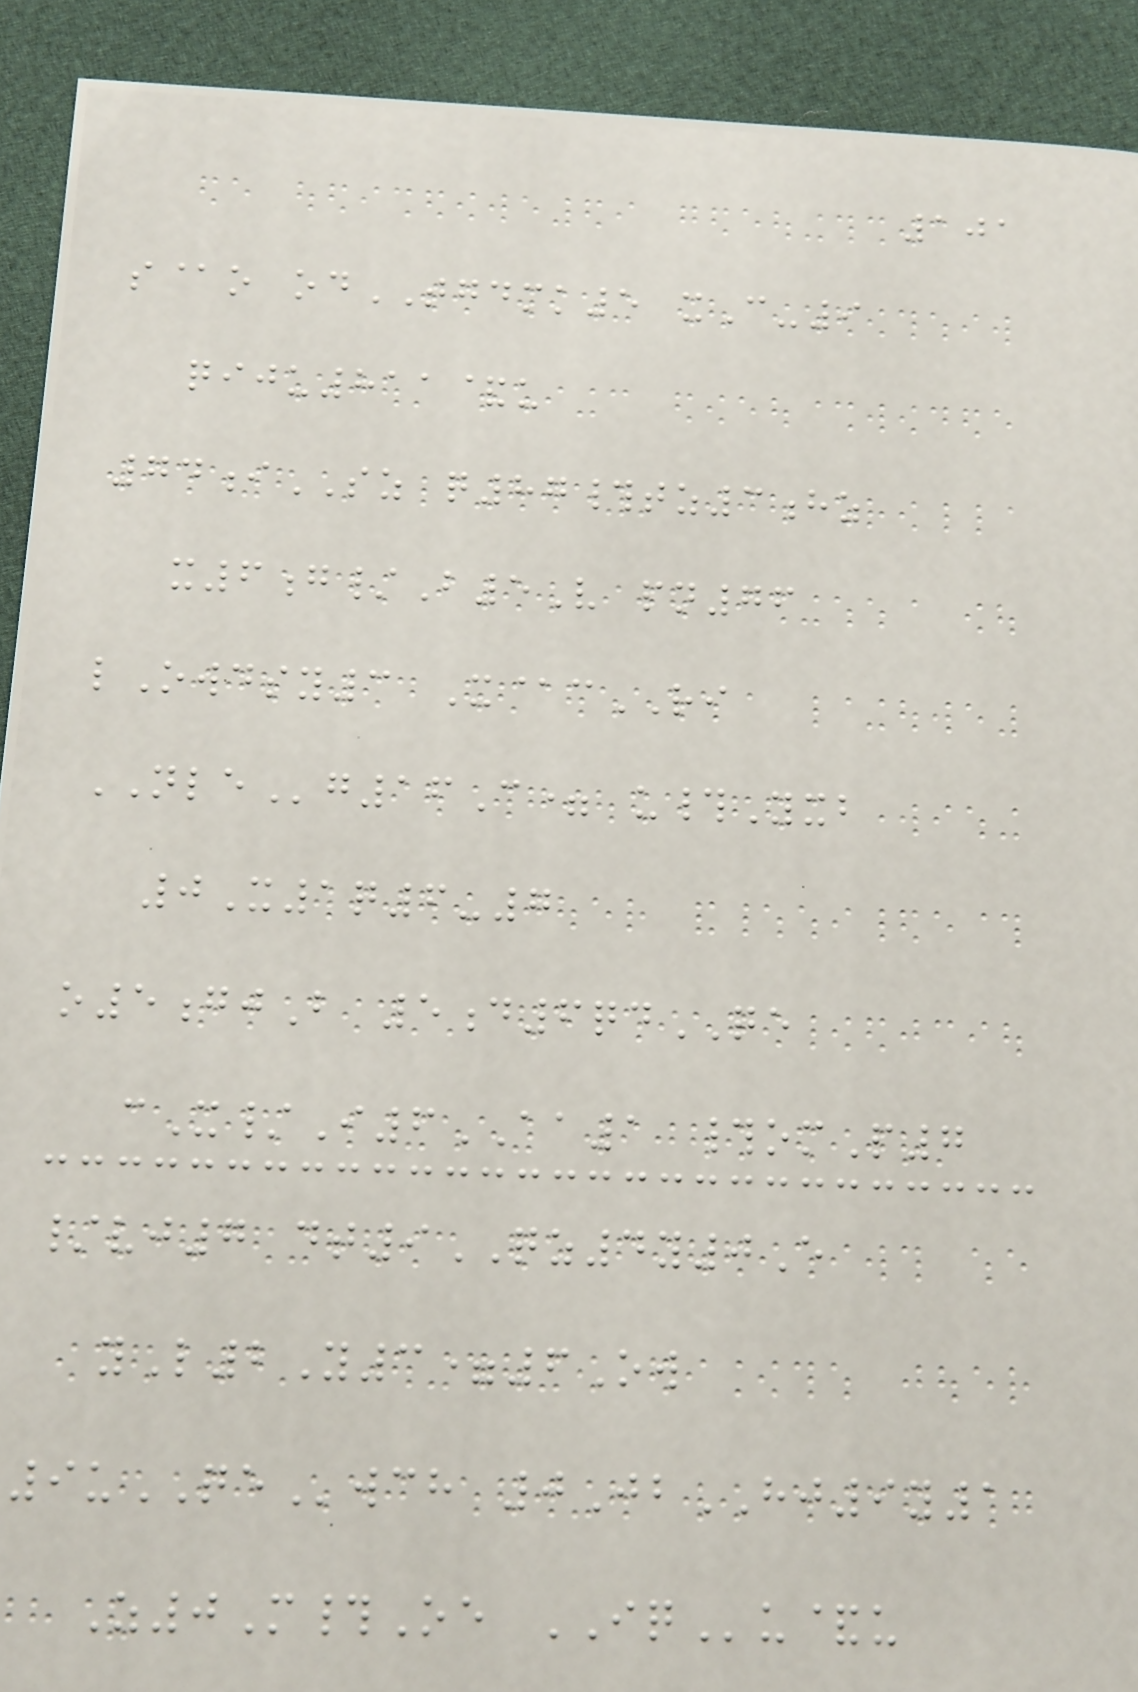101
s@o odTGDMK5 xC-9
qiju811&u
74iSZ q87#tz3hz
x6g/B5V pn76
lOwdsy3 X@cRI
NLEg16C= u#Yxb
0X1q6-7
o5gjB 5d6qdQE
cX/I6AA1 #omP7
/vj7 dt9QZ4y0E
yL2Y3=6Ow
9uQEwch 0JbHJ9y1
Z0M#Oe IQu&u
